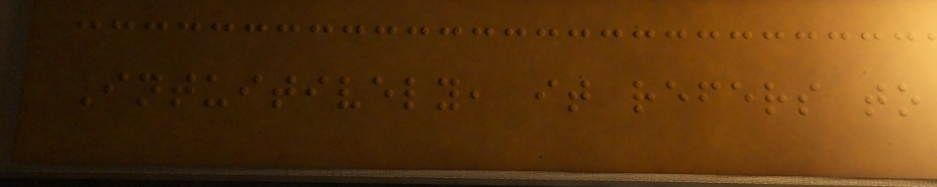Intuitively, it refers to
